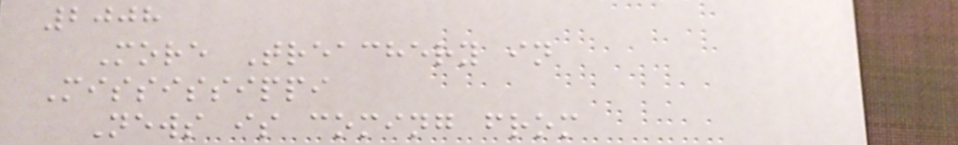2008
More Treachery in
Mississippi
News is coming from
